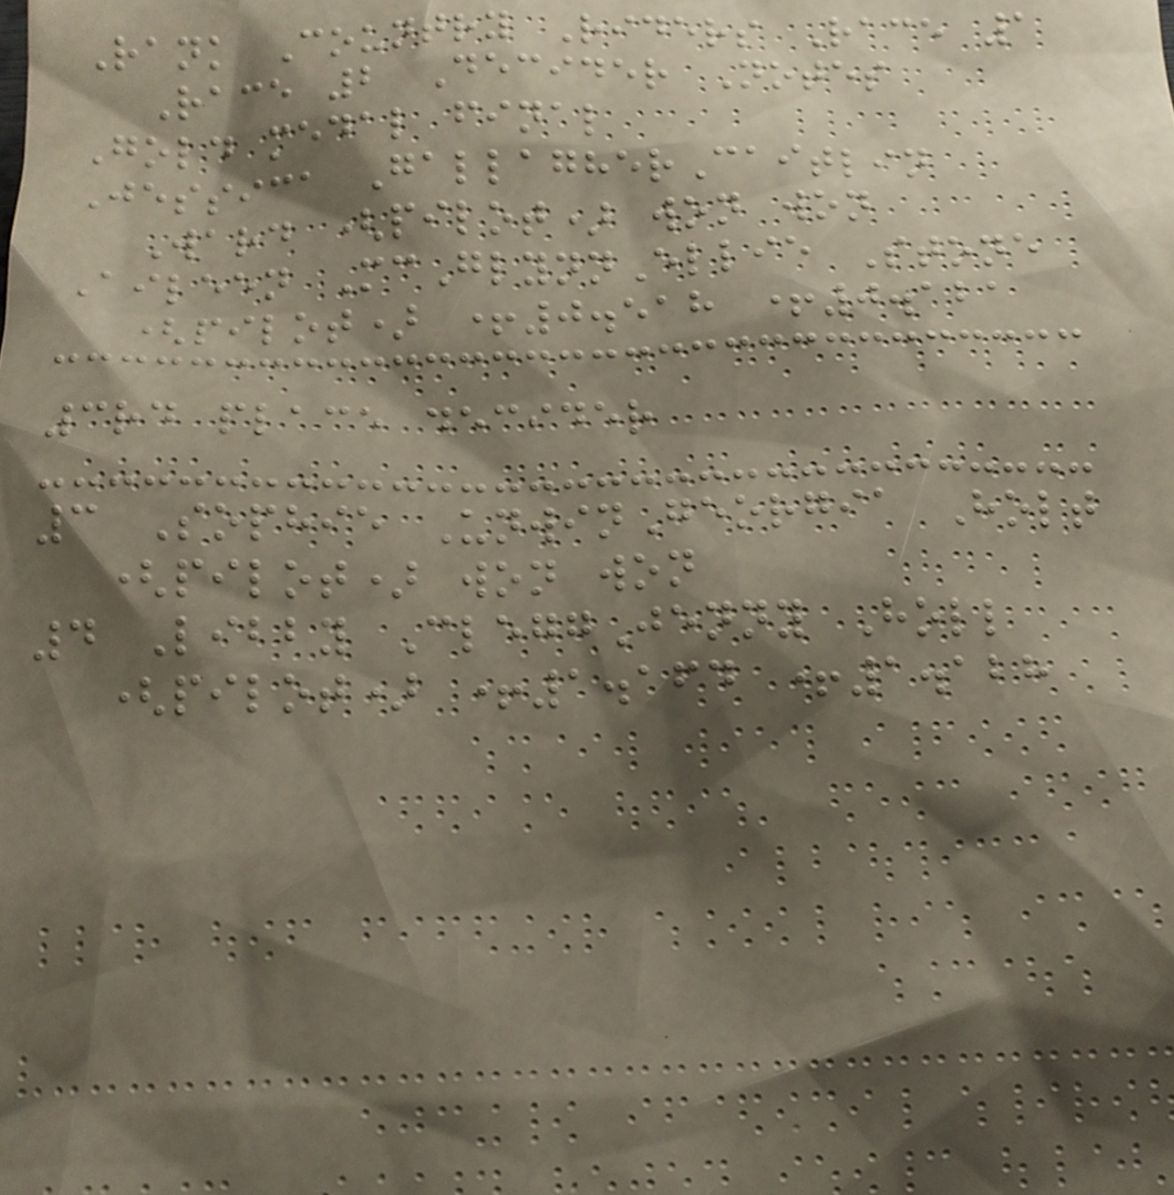Rank Country Riders Race 1
Race 2 Decider Notes
Gold medal final
Jessica GallagherCaitlin
Ward (pilot) won won
Aileen McGlynnEllie Stone
(pilot) +0.518 +0.121
3rd place decider
3 Sophie UnwinGeorgia Holt
(pilot) won won
4 Libby CleggJenny Holl
(pilot) +1.164 +1.128
